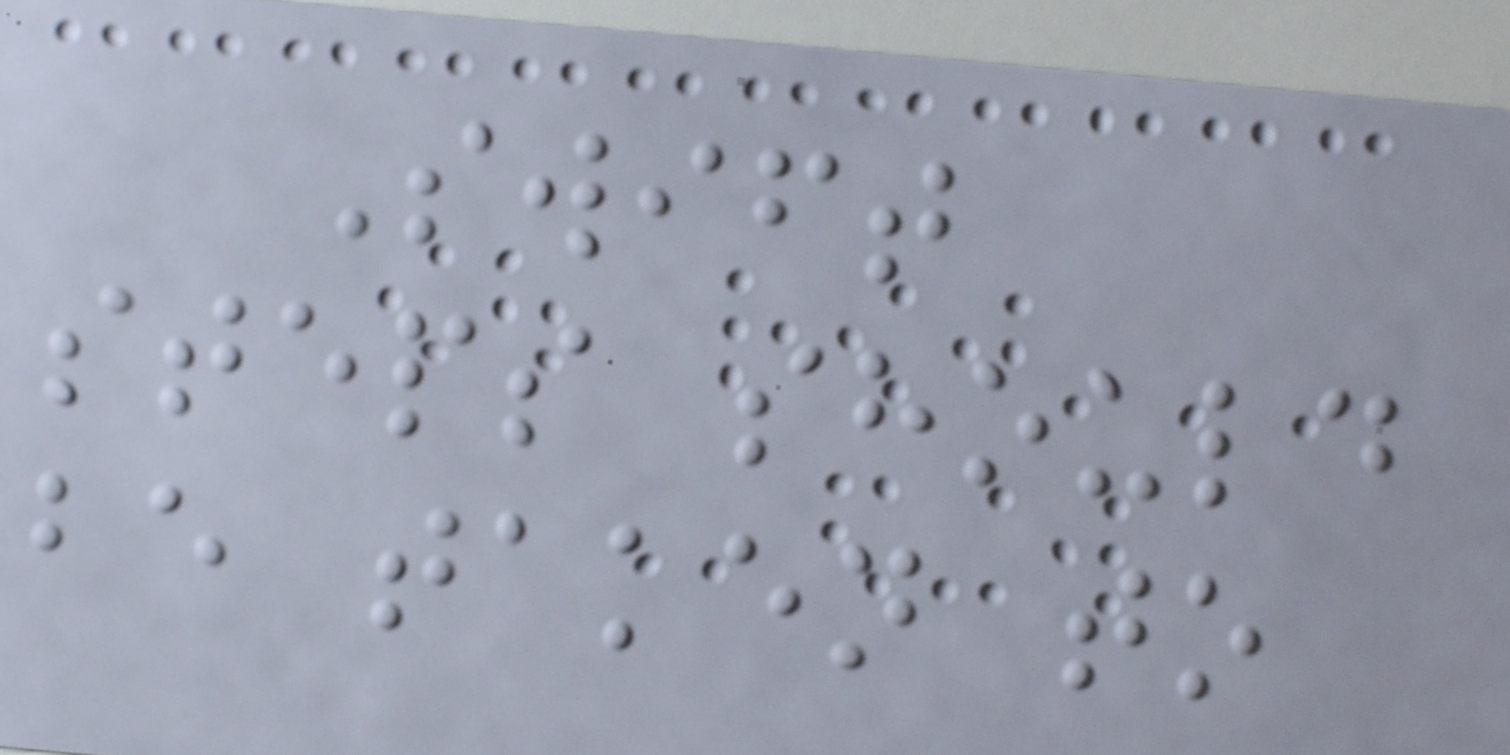Swift
steps should
be taken to
